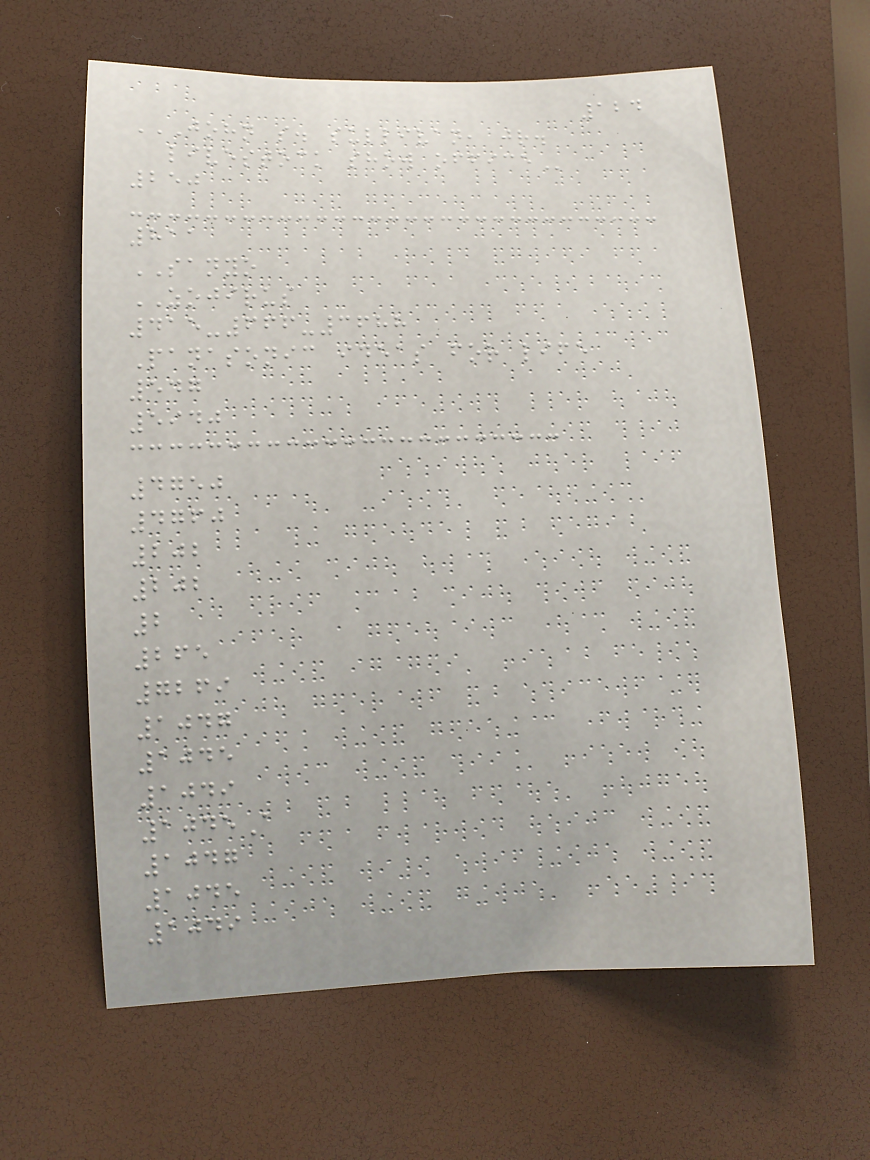124
JOHN S. SULLIVAN, JR.
LIVESTOCK SHOW OFFICE
250
811
SANYO
ZOJIRUS
415-666-3688
Panasonic ideas for life
547
5940
4750
4760
202
202
2
265
7269
1047
1045
1049
1045A
1047
1045
1049
